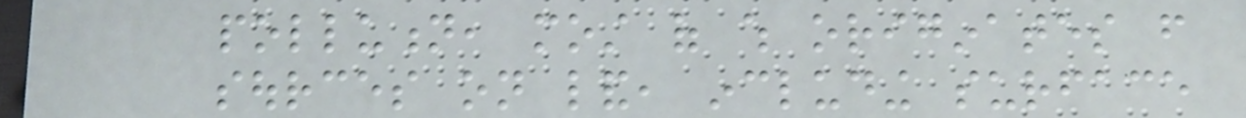pollution, most of which originates from
sources on land, including surface
